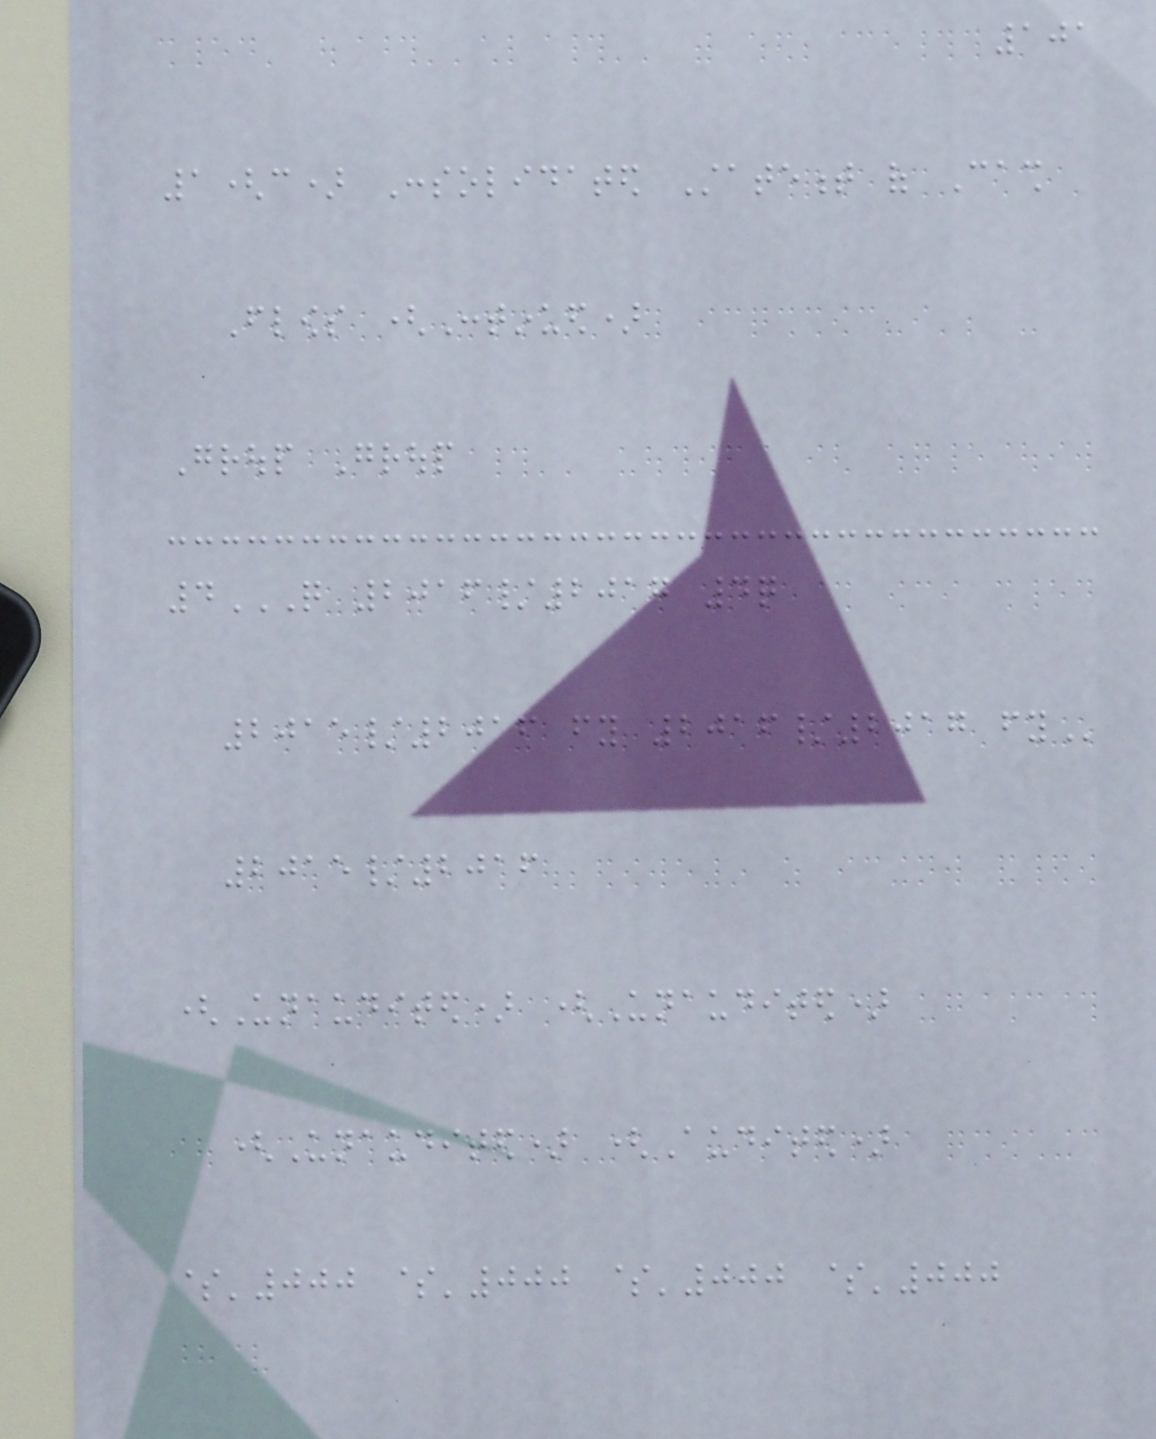101
1(c) Consolidated Statement of Cash
Flows (Continued)
Group Group
4Q 2016/2017 4Q
2015/2016 FY 2016/2017 FY
2015/2016
(Unaudited) (Unaudited)
(Unaudited) (Audited)
$'000 $'000 $'000 $'000
